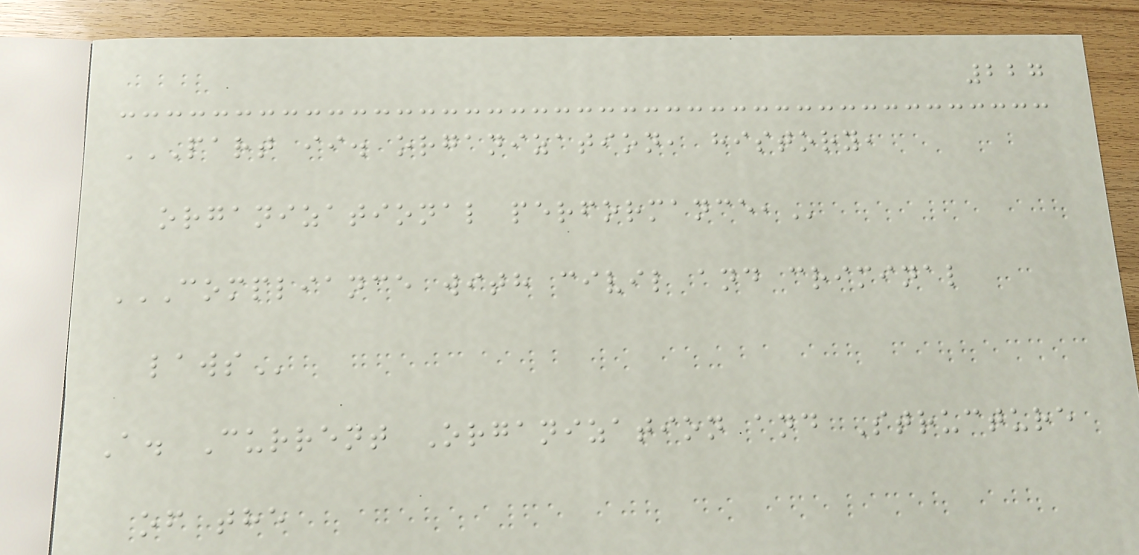227
PART II. ORGANIZATION, HISTORY,
ORGANIZATIONAL PERFORMANCE,
COMPLIANCE WITH CIVIL AND CRIMINAL
LAWS
A. Current Organization and Structure
of the
